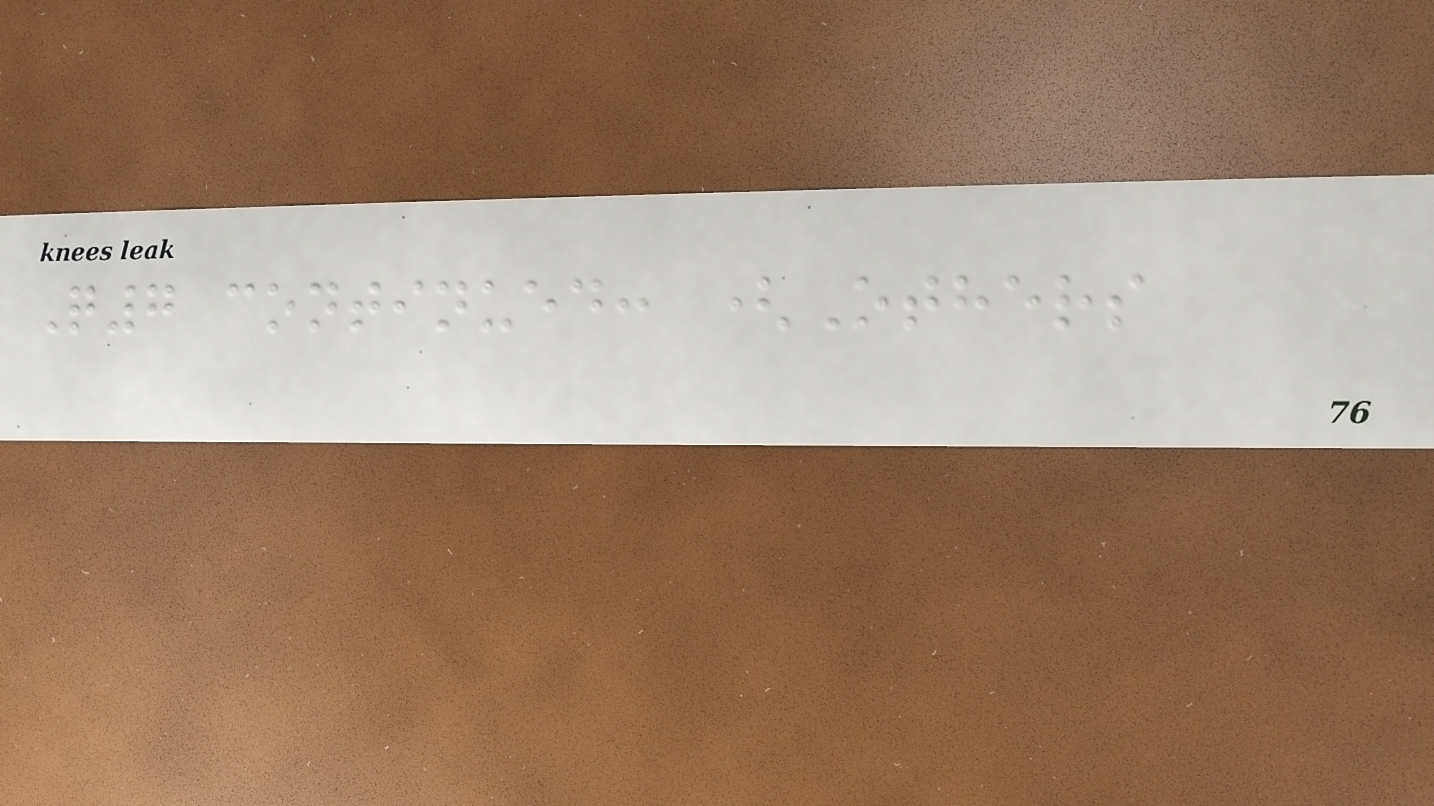Q7 continued: (Others
